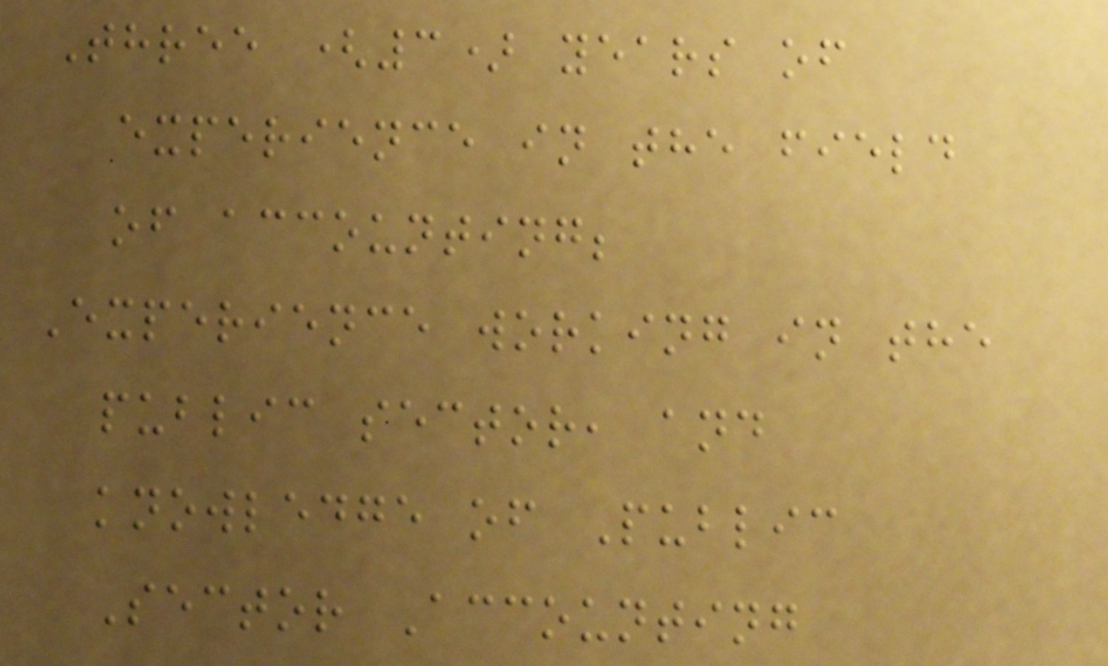Three (3) years of
experience in the field
of accounting;
Experience working in the
public sector, and
knowledge of Public
Sector Accounting
